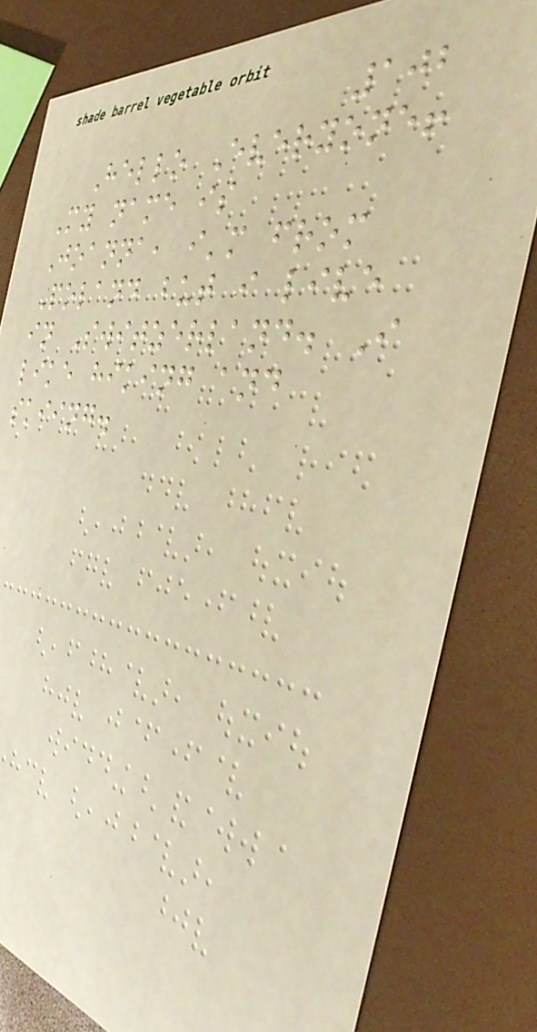102
Hello Everyone!
My name is
Joanna, i'm from
Poland but i live
in Switzerland. I
like hiking and
skiing.
